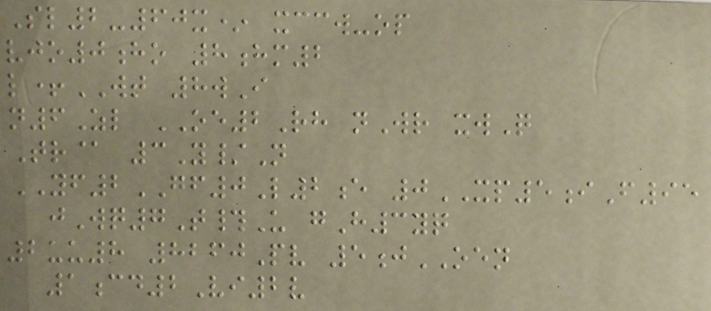Sl2-60x* xccw-op
vjo0ho 8hm2
l+WT 8wI
n6Zl OE2Rh nWr xwQ
Tr@ 3Y/N
YF2GF0L2e 0XP5iF95
jWq7T#U gH3yq
2uu8 8260Pv 5jOEN
1cd2Vi2v
